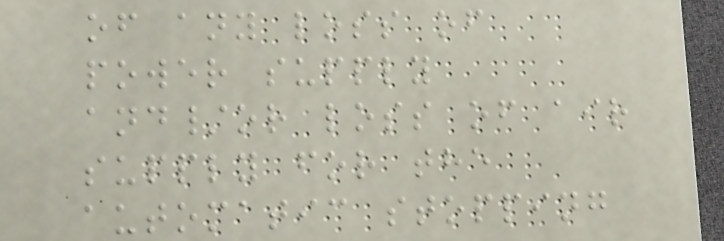of any loss of
power supply
and/or loss of air
supply for the
automatic stopping
